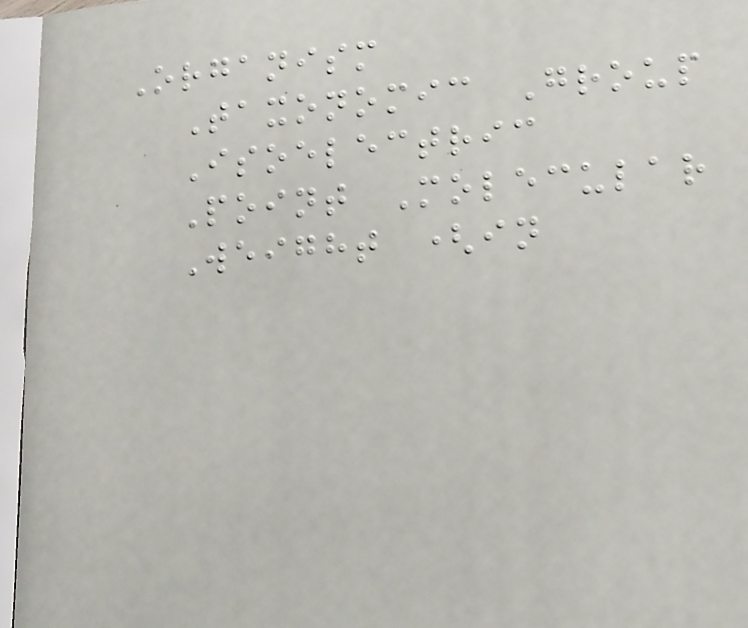Organism
Taxonomic Group
Isoelectric
Point Molecular
Weight (in
